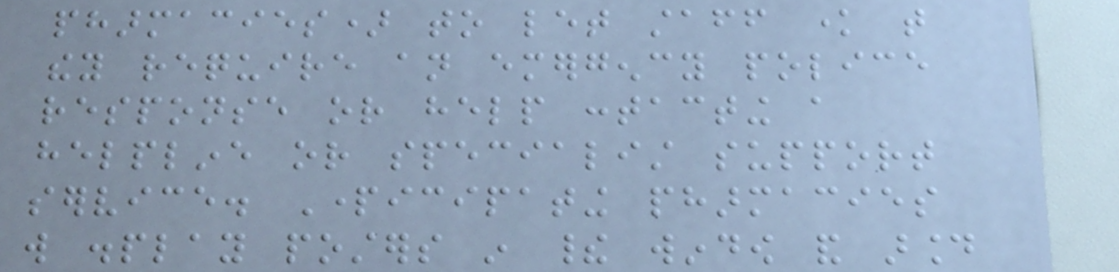pharmacies) to let staff know that
they require an emergency police
response or help contacting a
helpline or specialist support
service. Participating pharmacies
will display posters in their window and around
